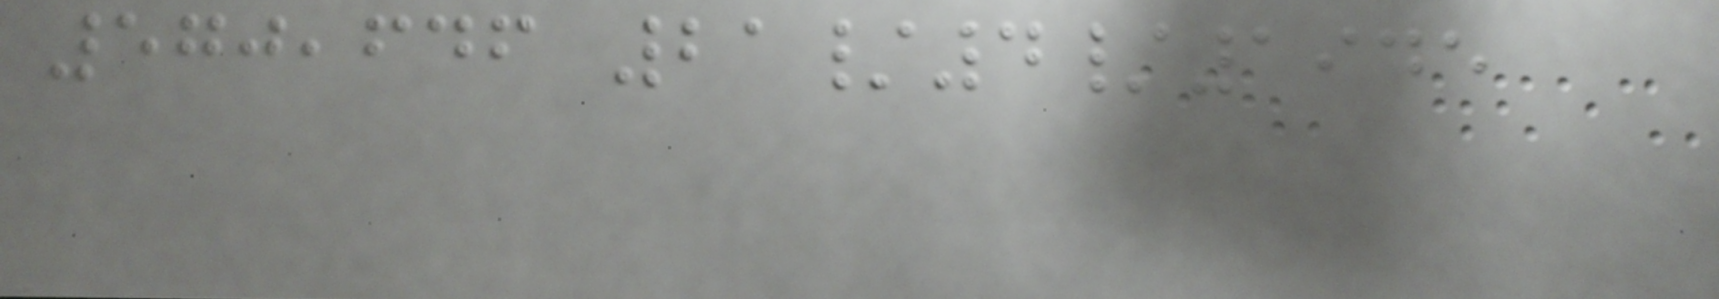570,646 21/4/1945
